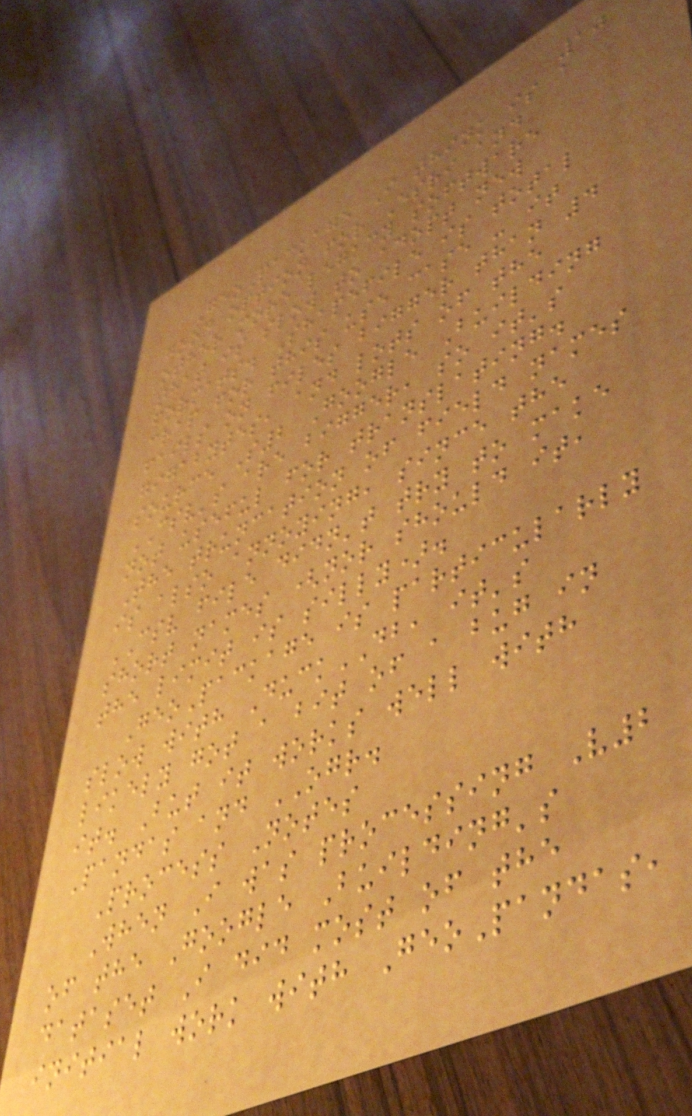10
GeoPackage I think is a
good option for Esri and
other more legacy software
that is slow to adopt new
formats. Shapefile is total
crap for this use case - it
fails on files bigger than 4
gigabytes, and lots of the
source S2 Google Building
CSV's are bigger, so it's
not useful for translating.
The truncation of field names
is also annoying, since the
CSV file didn't try to make
short names (nor should it,
the limit is silly).
GeoPackage is particularly
slow with DuckDB, it's
likely got a bit of a bug in
it. But it works well with
Pandas and OGR.
Process Notes
When I was processing V2
of the Google Building's
dataset I did most of the
initial work with GeoPandas,
